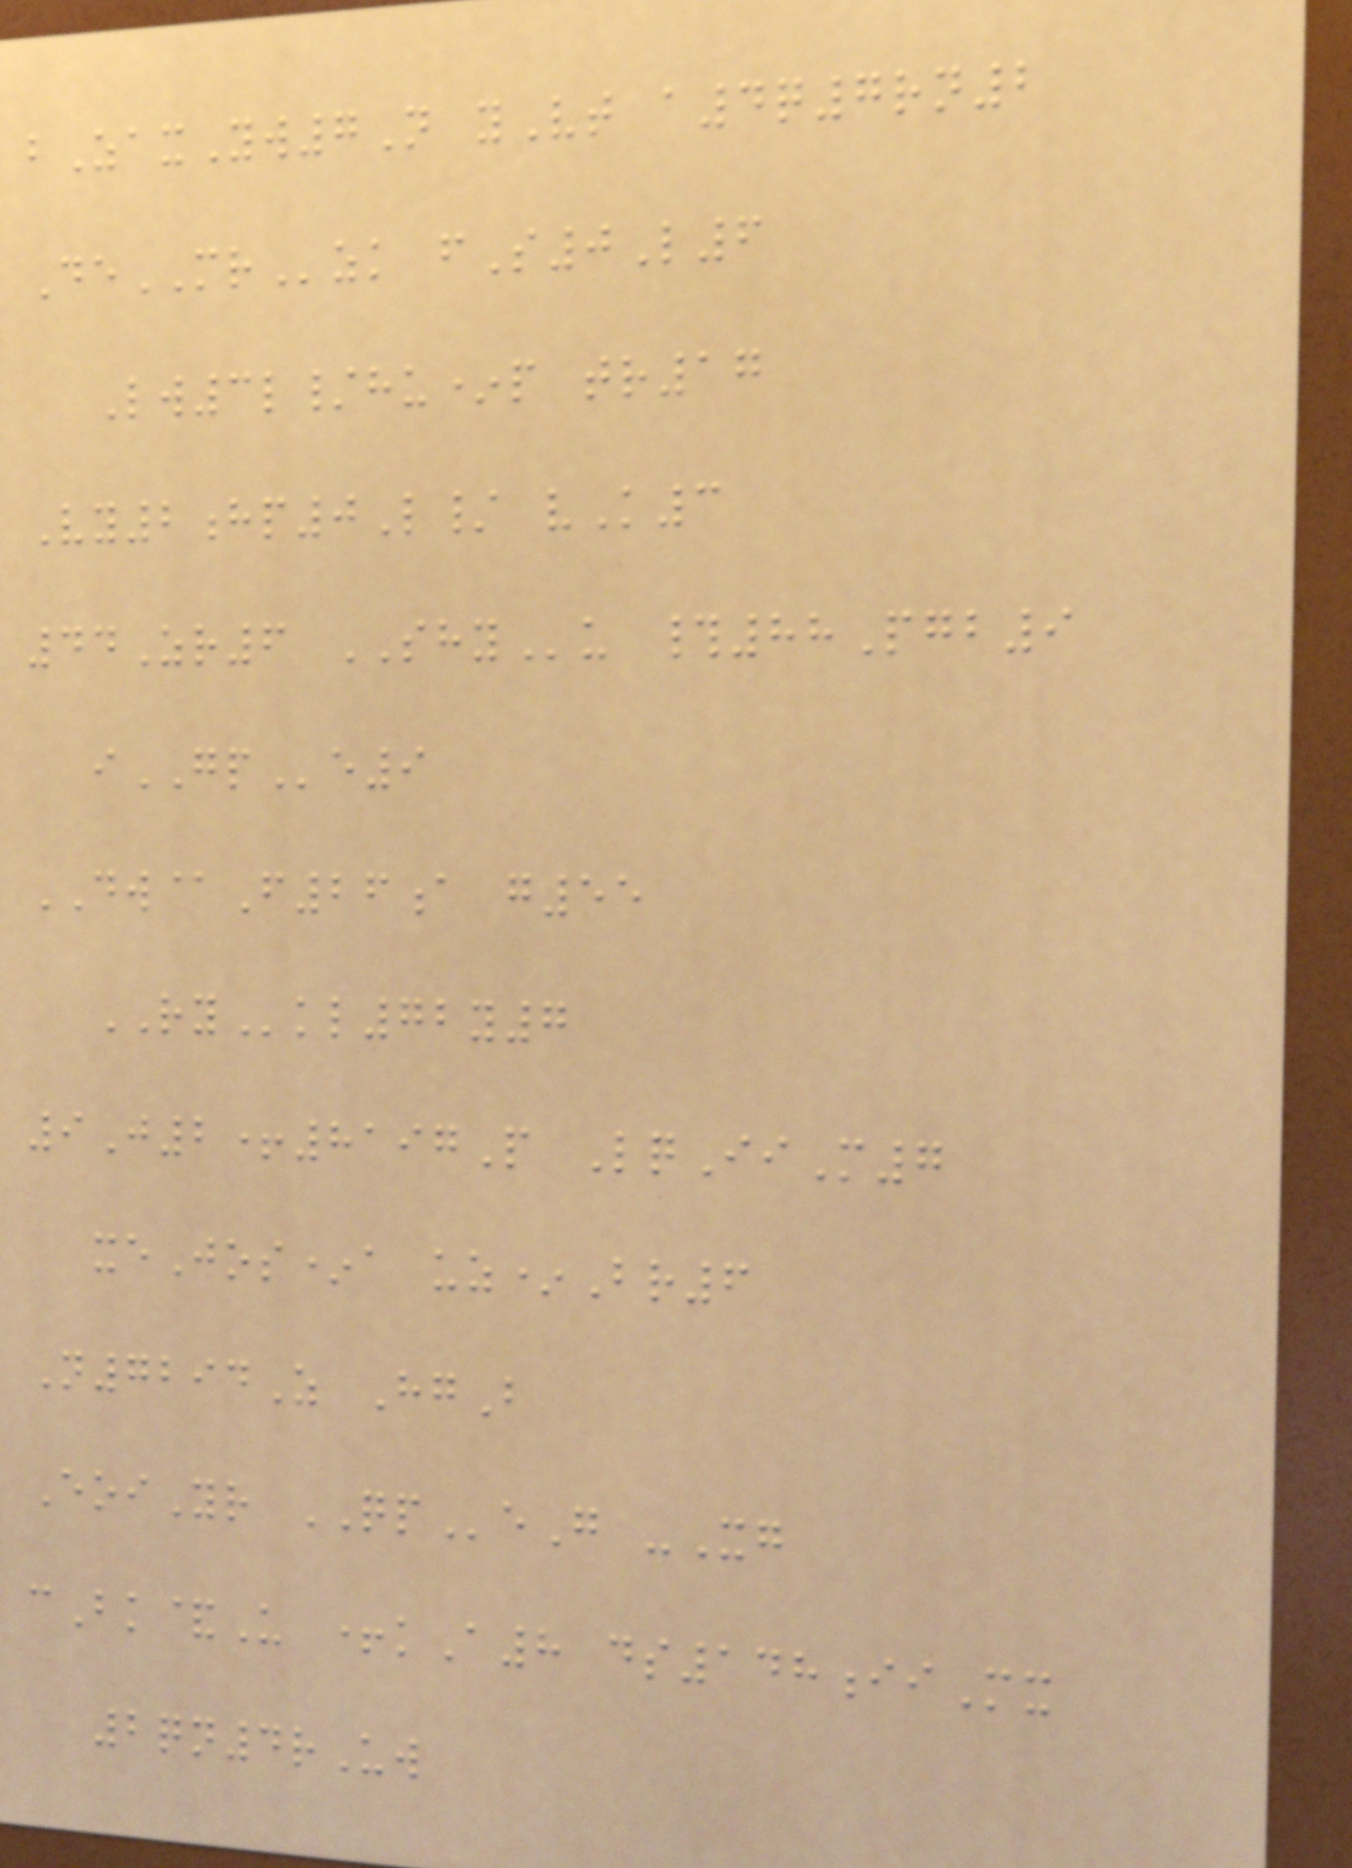bZaxYw7N yVt a4q7rn2
DeMRzk fS0L6
Lw3l/hu*p tr17
Vy2hp0L/ vK3
44Zr6 SHYu #88Pgb9
iGPe9
DW@F26a g55
RYkl72y7
9J2+8197P LqIiM7
xeJos*a uz*Br6
N7294Z HgB
EoiYr QPeG -Xg
cBk&U +kA8 ds148iiMx
2qn4rUw
